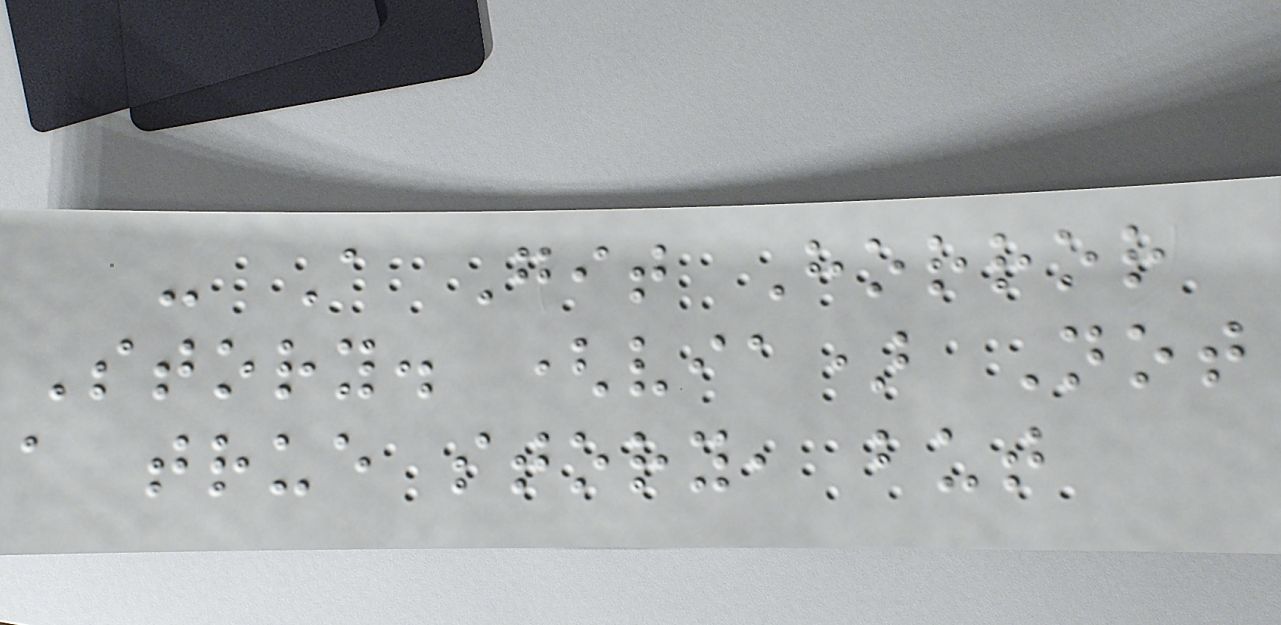- A Git Horror
Story. (via) Not
a true story, but
